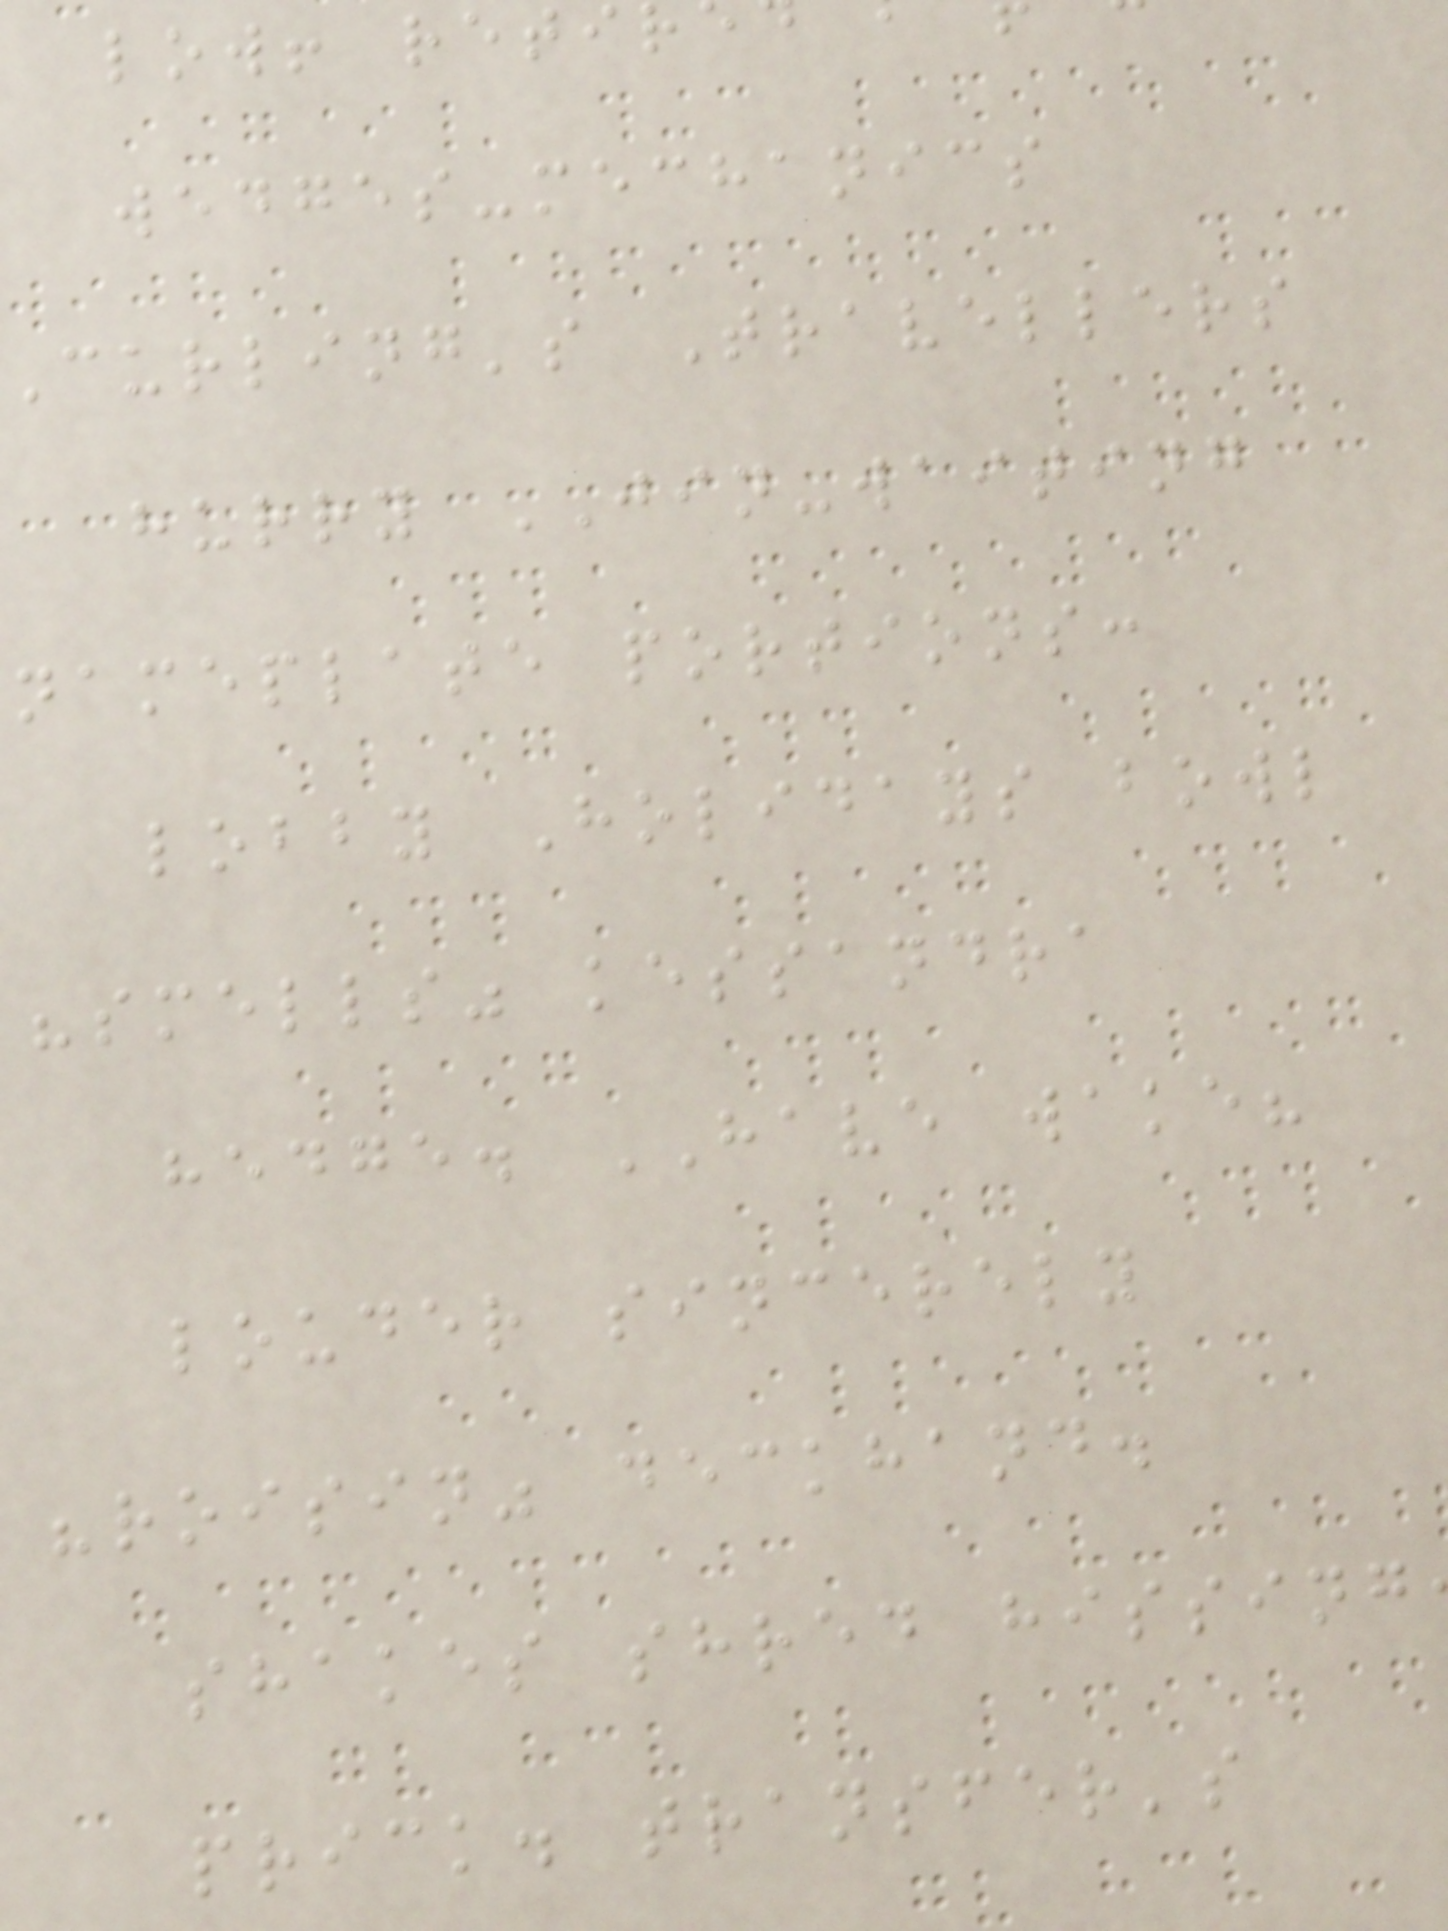low! reti
wedges-mechanics
Curling's Travellers
hurry JIN-waiting
nameplate portions:
lobby Holidays bowl
"smells" kessandra
hedge. HAVE wake?
louder sincerely
"roisin" deckhand.
shakes shred hissing
prick. transfer's
